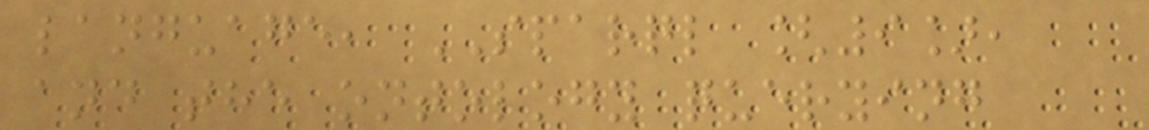language, SPARQL [9],
and the ontology querying
